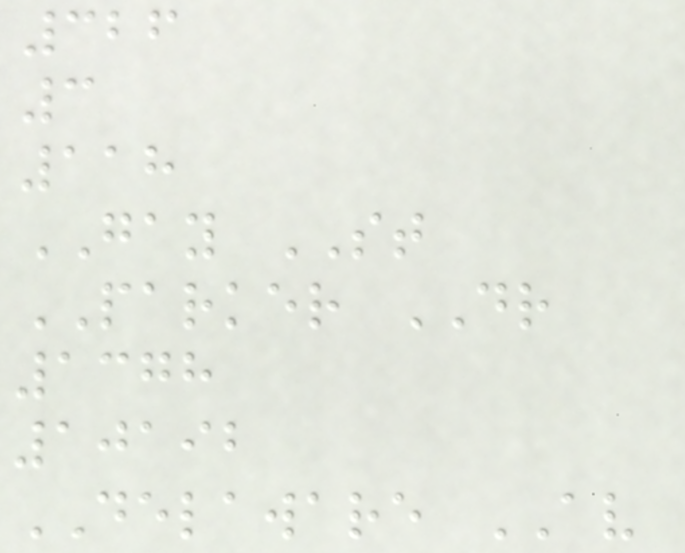326
3
118
GAY ST
PARKER DR
1378
10192
DELAWARE AV
